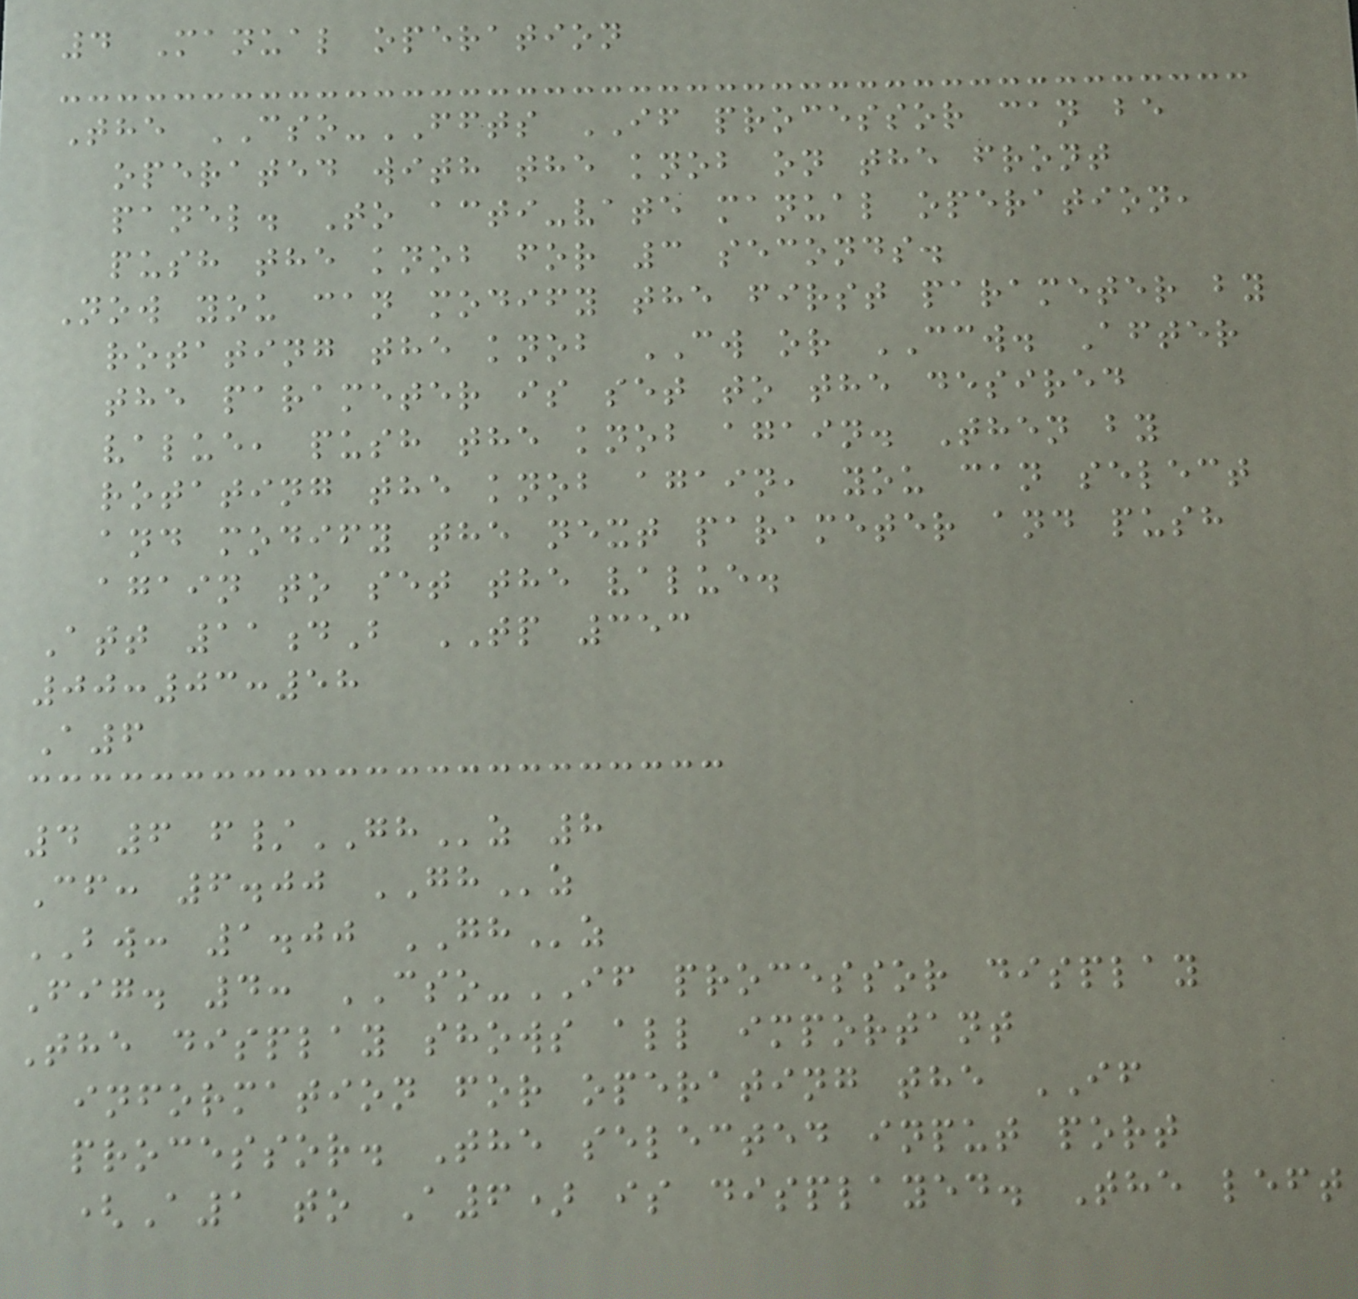4 Manual operation
The CSO-FFTS IF processor can be
operated with the knob on the front
panel. To acti-vate manual operation,
push the knob for 3 seconds.
Now you can modify the first parameter by
rotating the knob CW or CCW. After
the parameter is set to the desired
value, push the knob again. Then by
rotating the knob again, you can select
and modify the next parameter and push
again to set the value.
Att 11dB TP 353
00:03:58
A6
4 6 f/GHz 8
Cf: 6.00 GHz
BW: 1.00 GHz
Fig. 4: CSO-IF processor display
The display shows all important
information for operating the IF
processor. The selected input port
(A1 to A6) is displayed. The left
